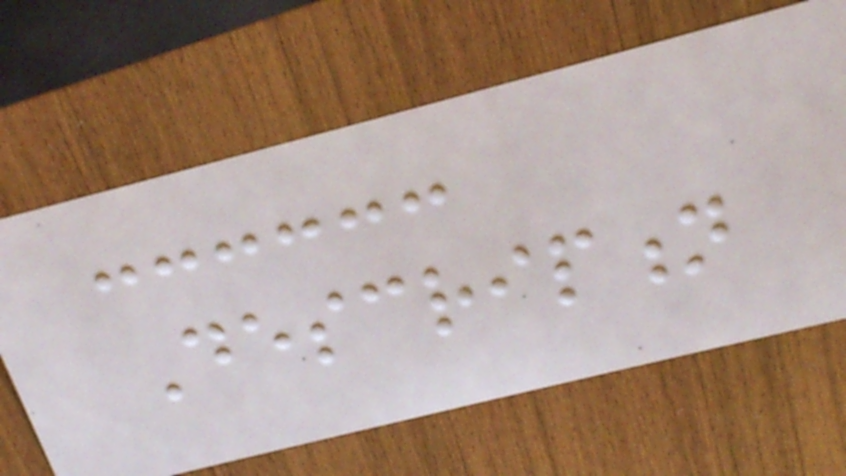Description
